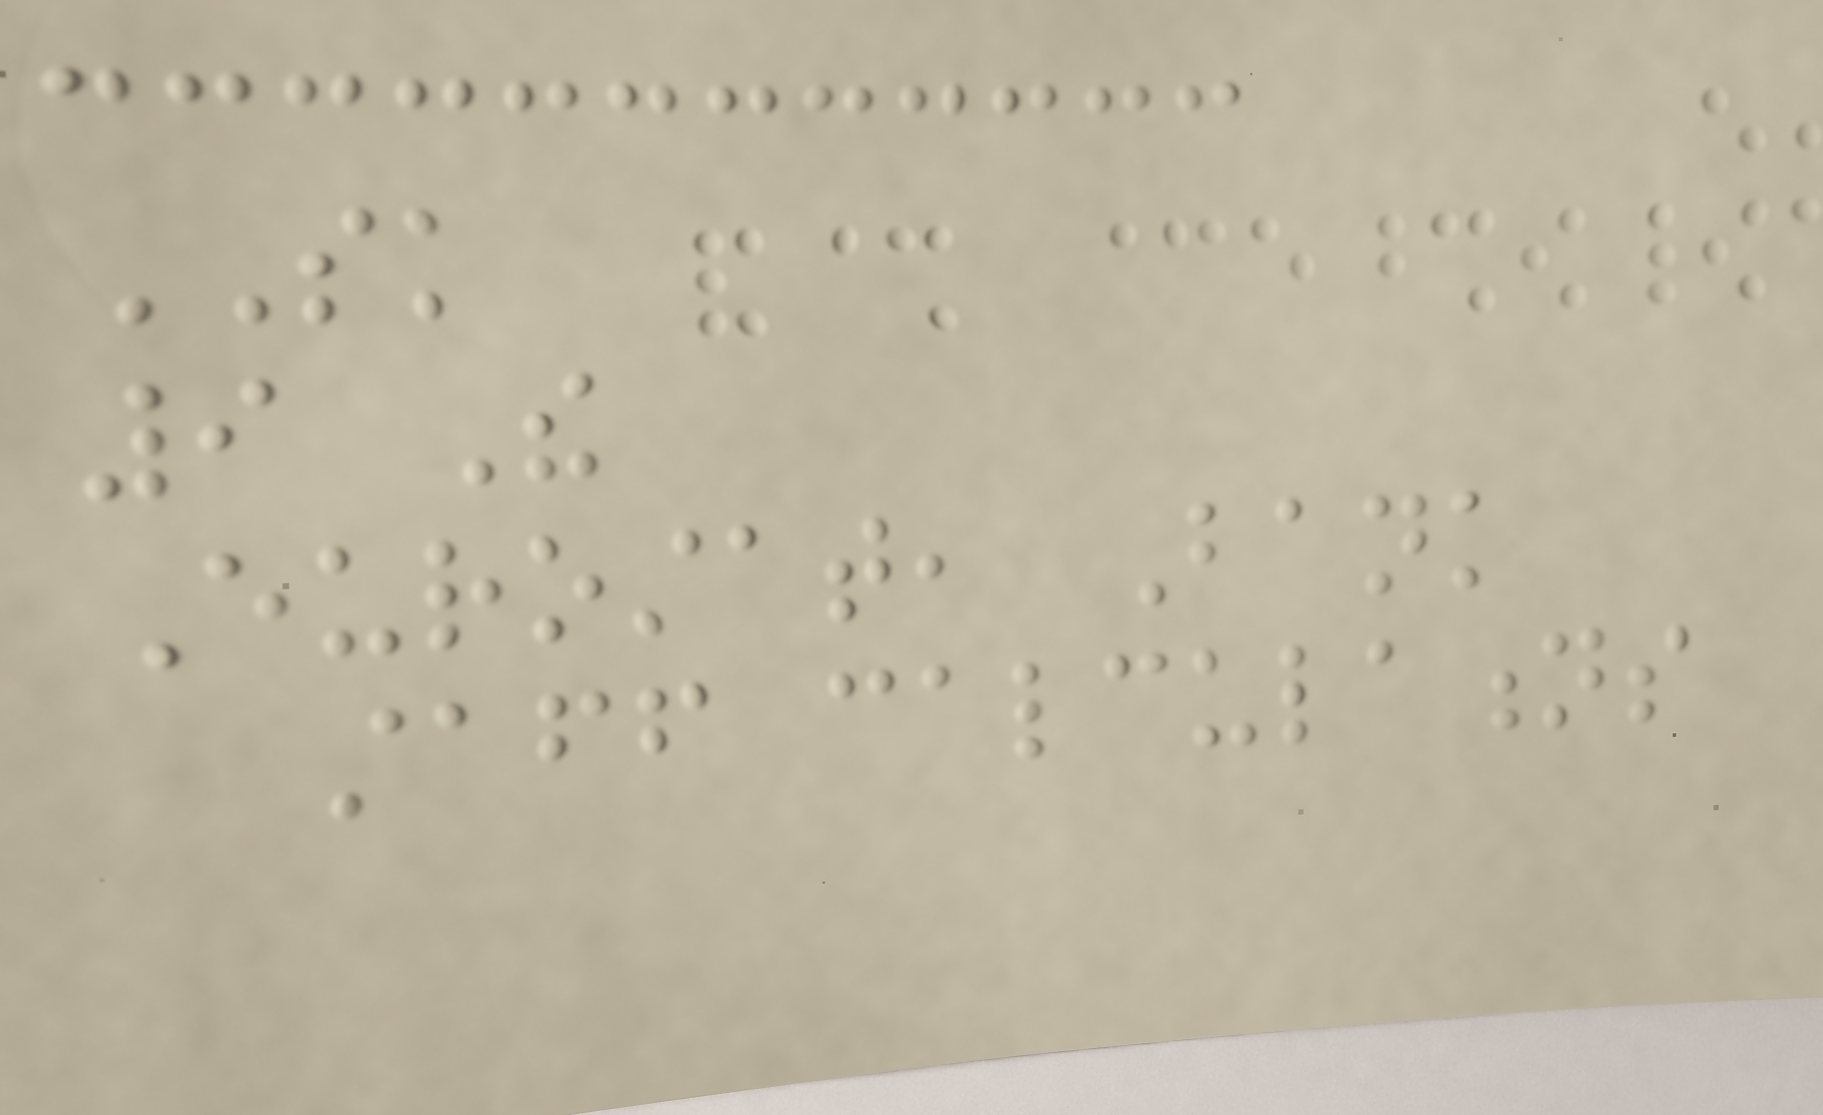SK
9 The
Eurostat, Bank
staff calculations
